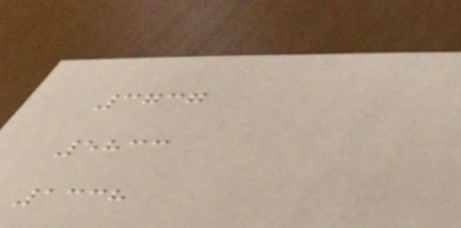3737
5833
1338
